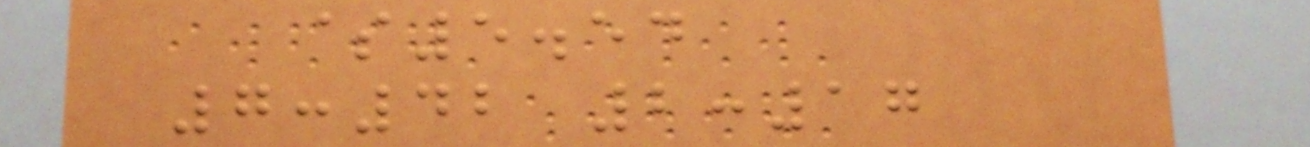$5.54
7:42 2:17
